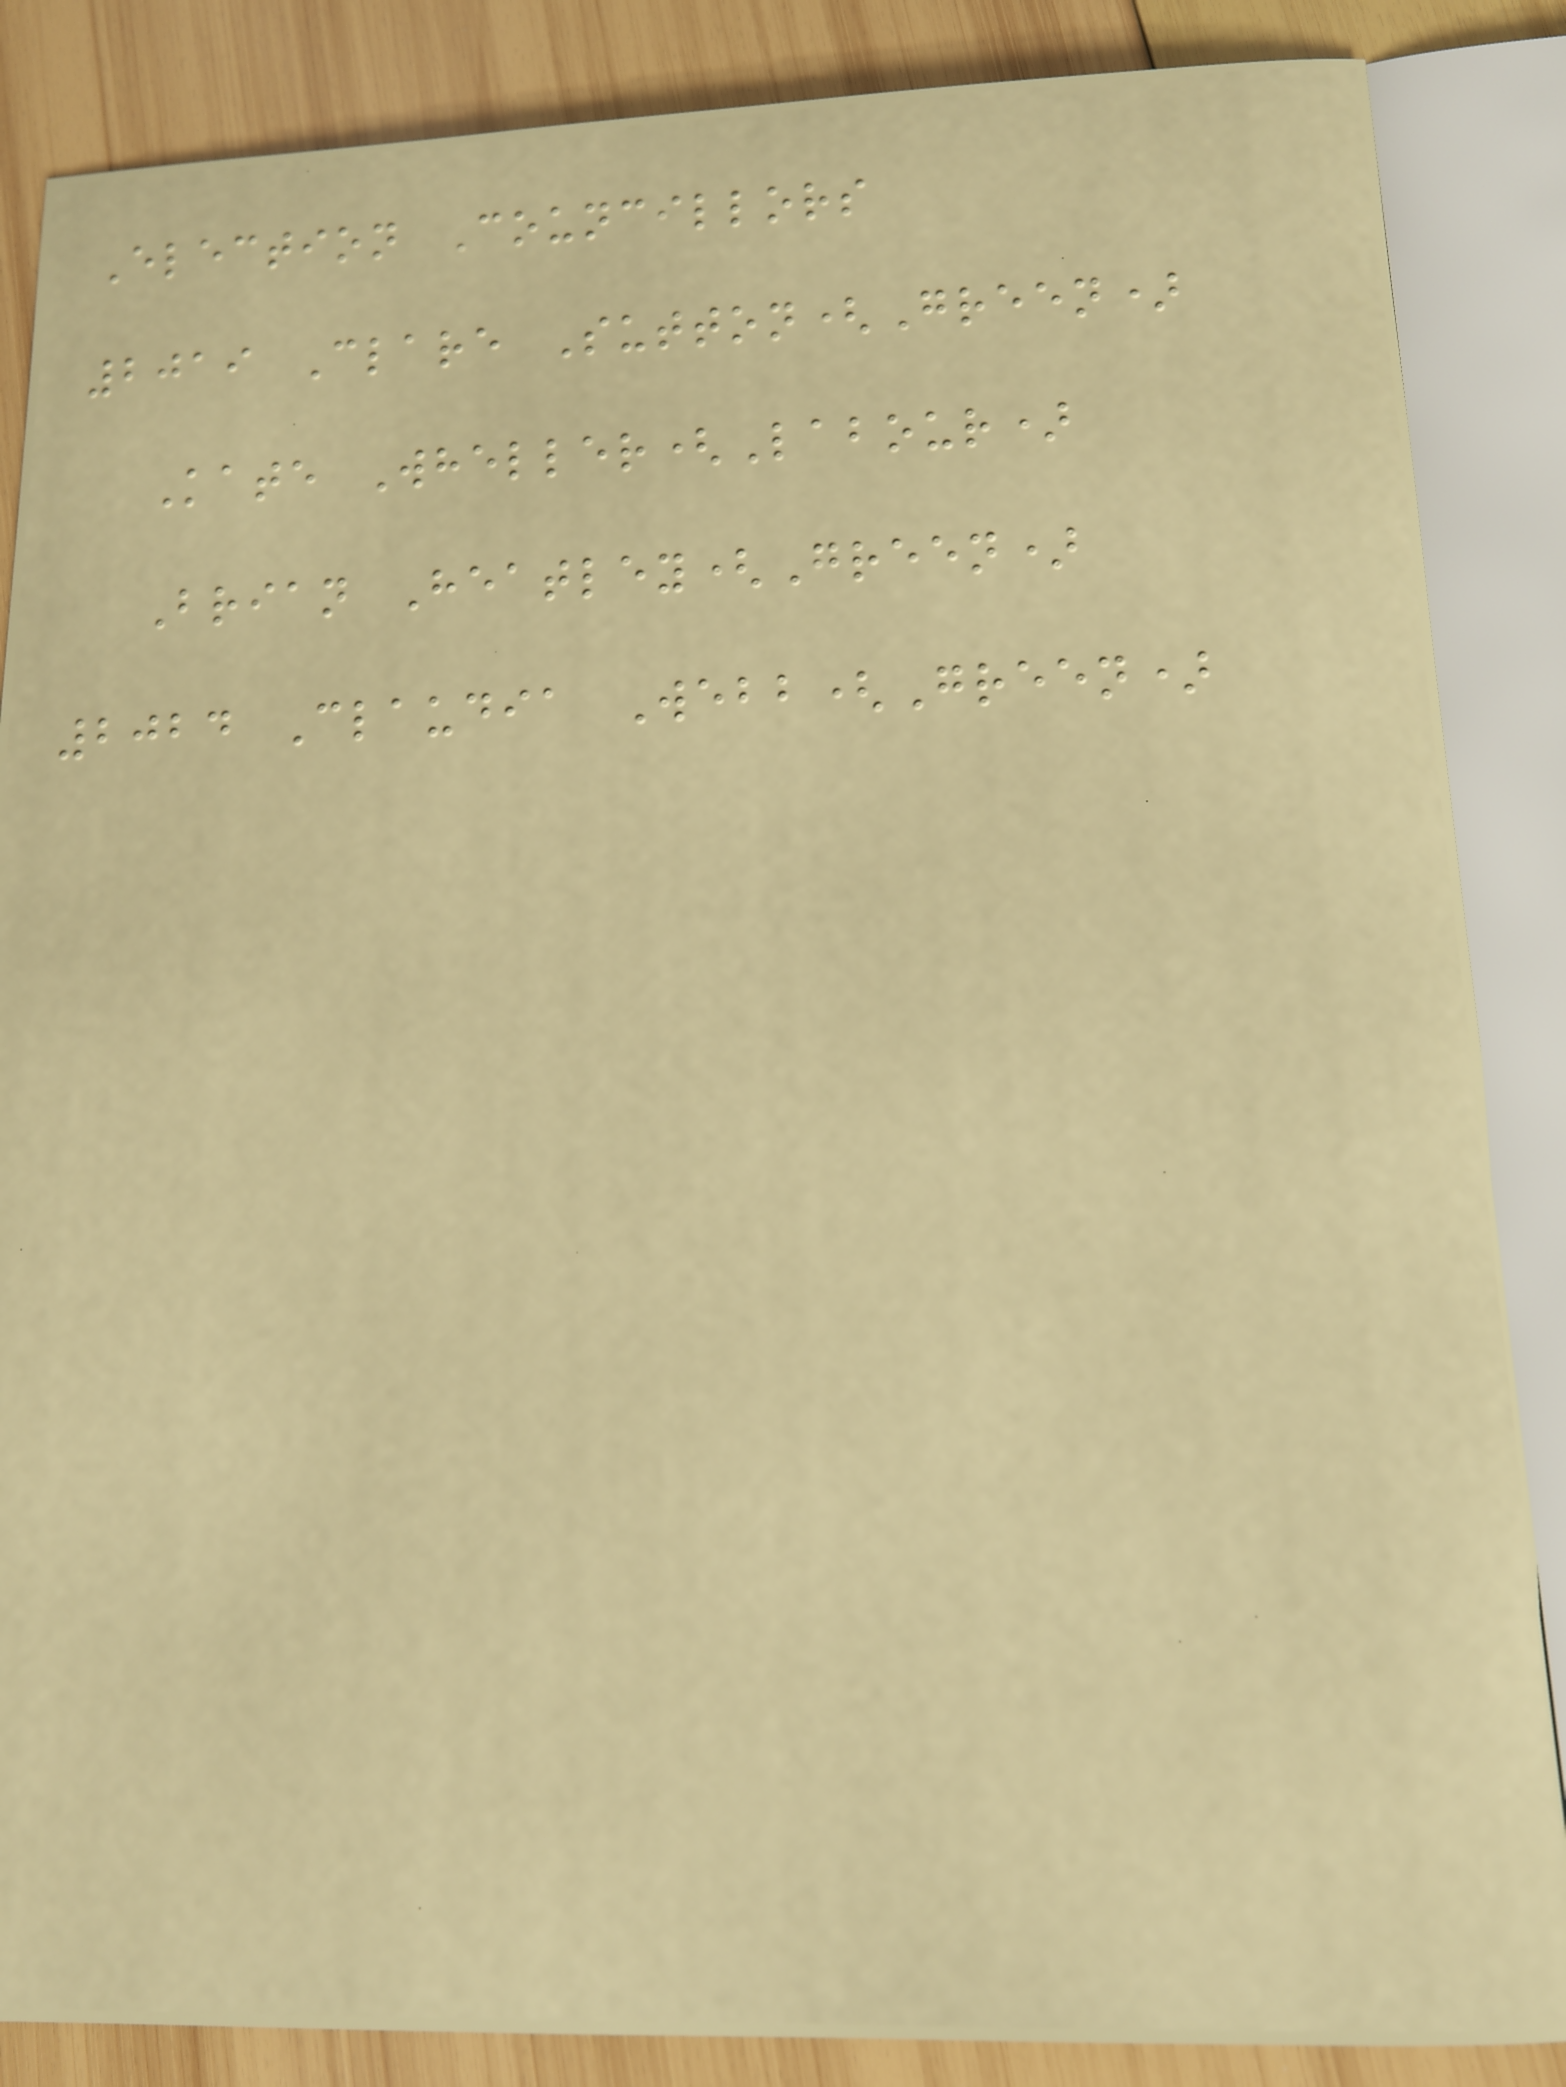Election Councillors
2019 Clare Sutton(Green)
Kate Wheller(Labour)
Brian Heatley(Green)
2024 Claudia Webb(Green)
